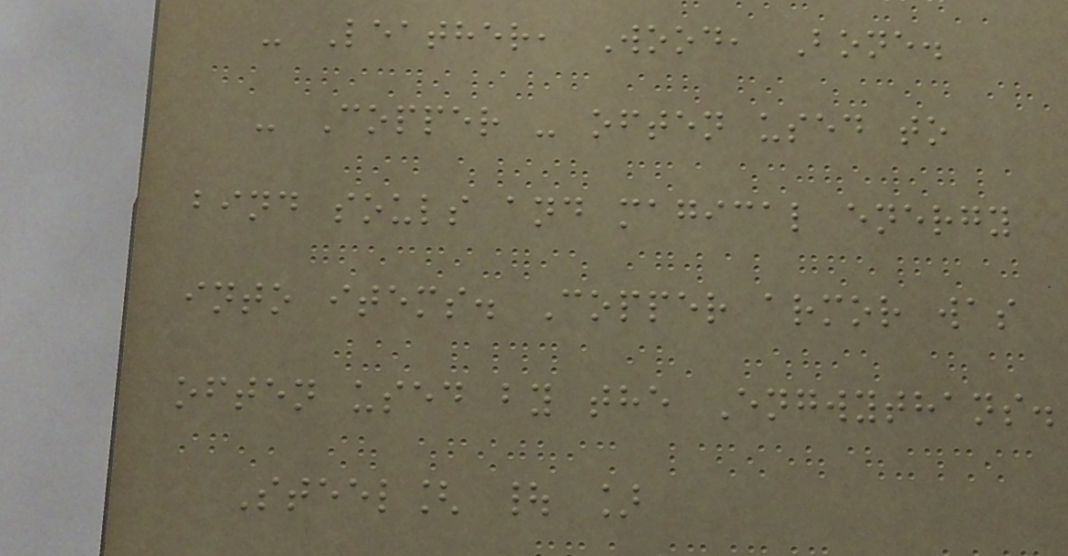- Leather, Wood, Bone.
- Copper - often used to
bind souls and magical energy
into items. Copper armor was
often used by the Engwythans.
Steel[ | ]
